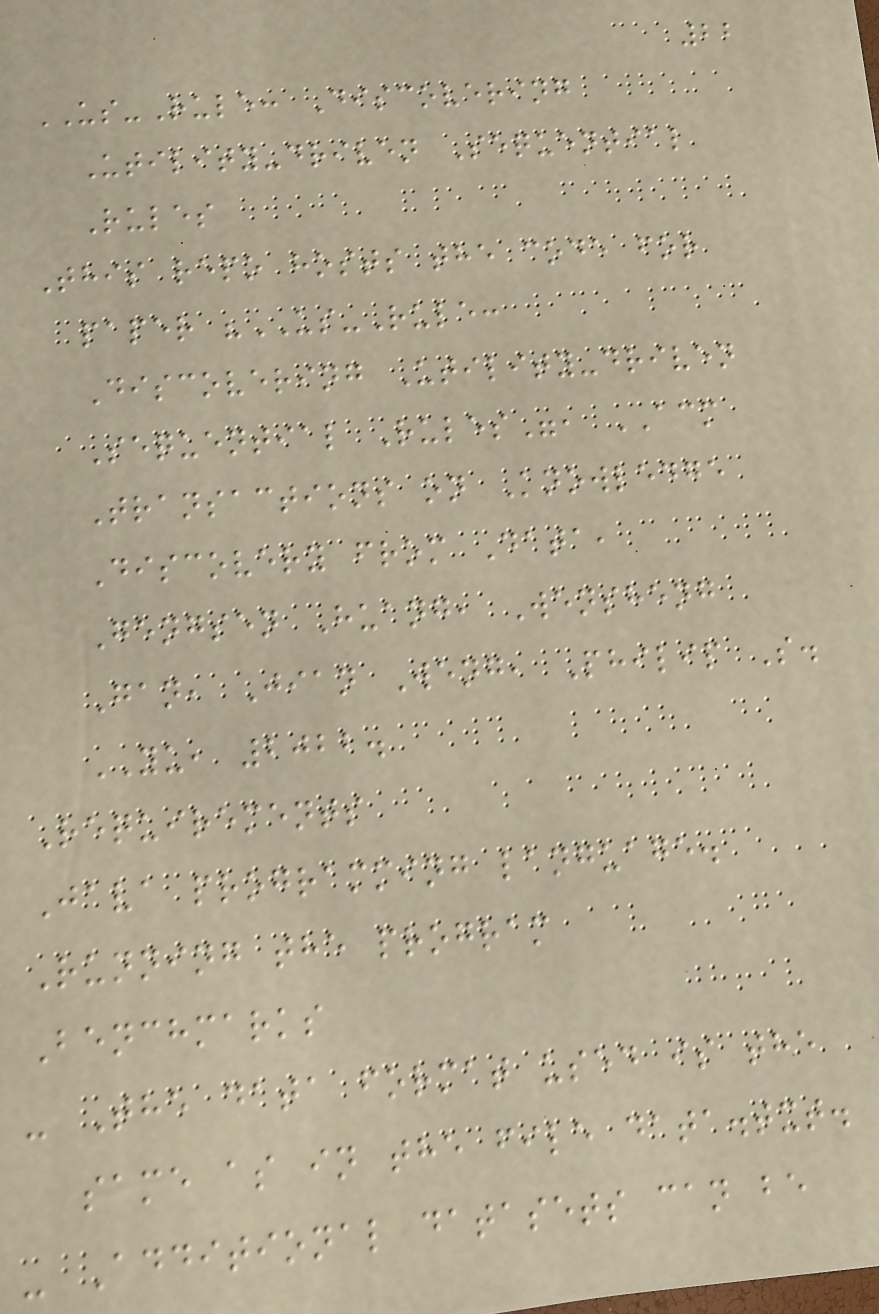22
US-Rule: Discovering
Utility-driven Sequential
Rules
This repo hosts the code for
paper "US-Rule:
Discovering Utility-driven
Sequential Rules", ACM
Transactions on Knowledge
Discovery from Data,
Gengsen Huang, Wensheng
Gan, Jian Weng, Philip S.
YU, 2022.
Requirements
Java programming language.
Running the program
Benchmarks
- The data format used is the
same as in the file data.txt.
- Additional datasets can be
